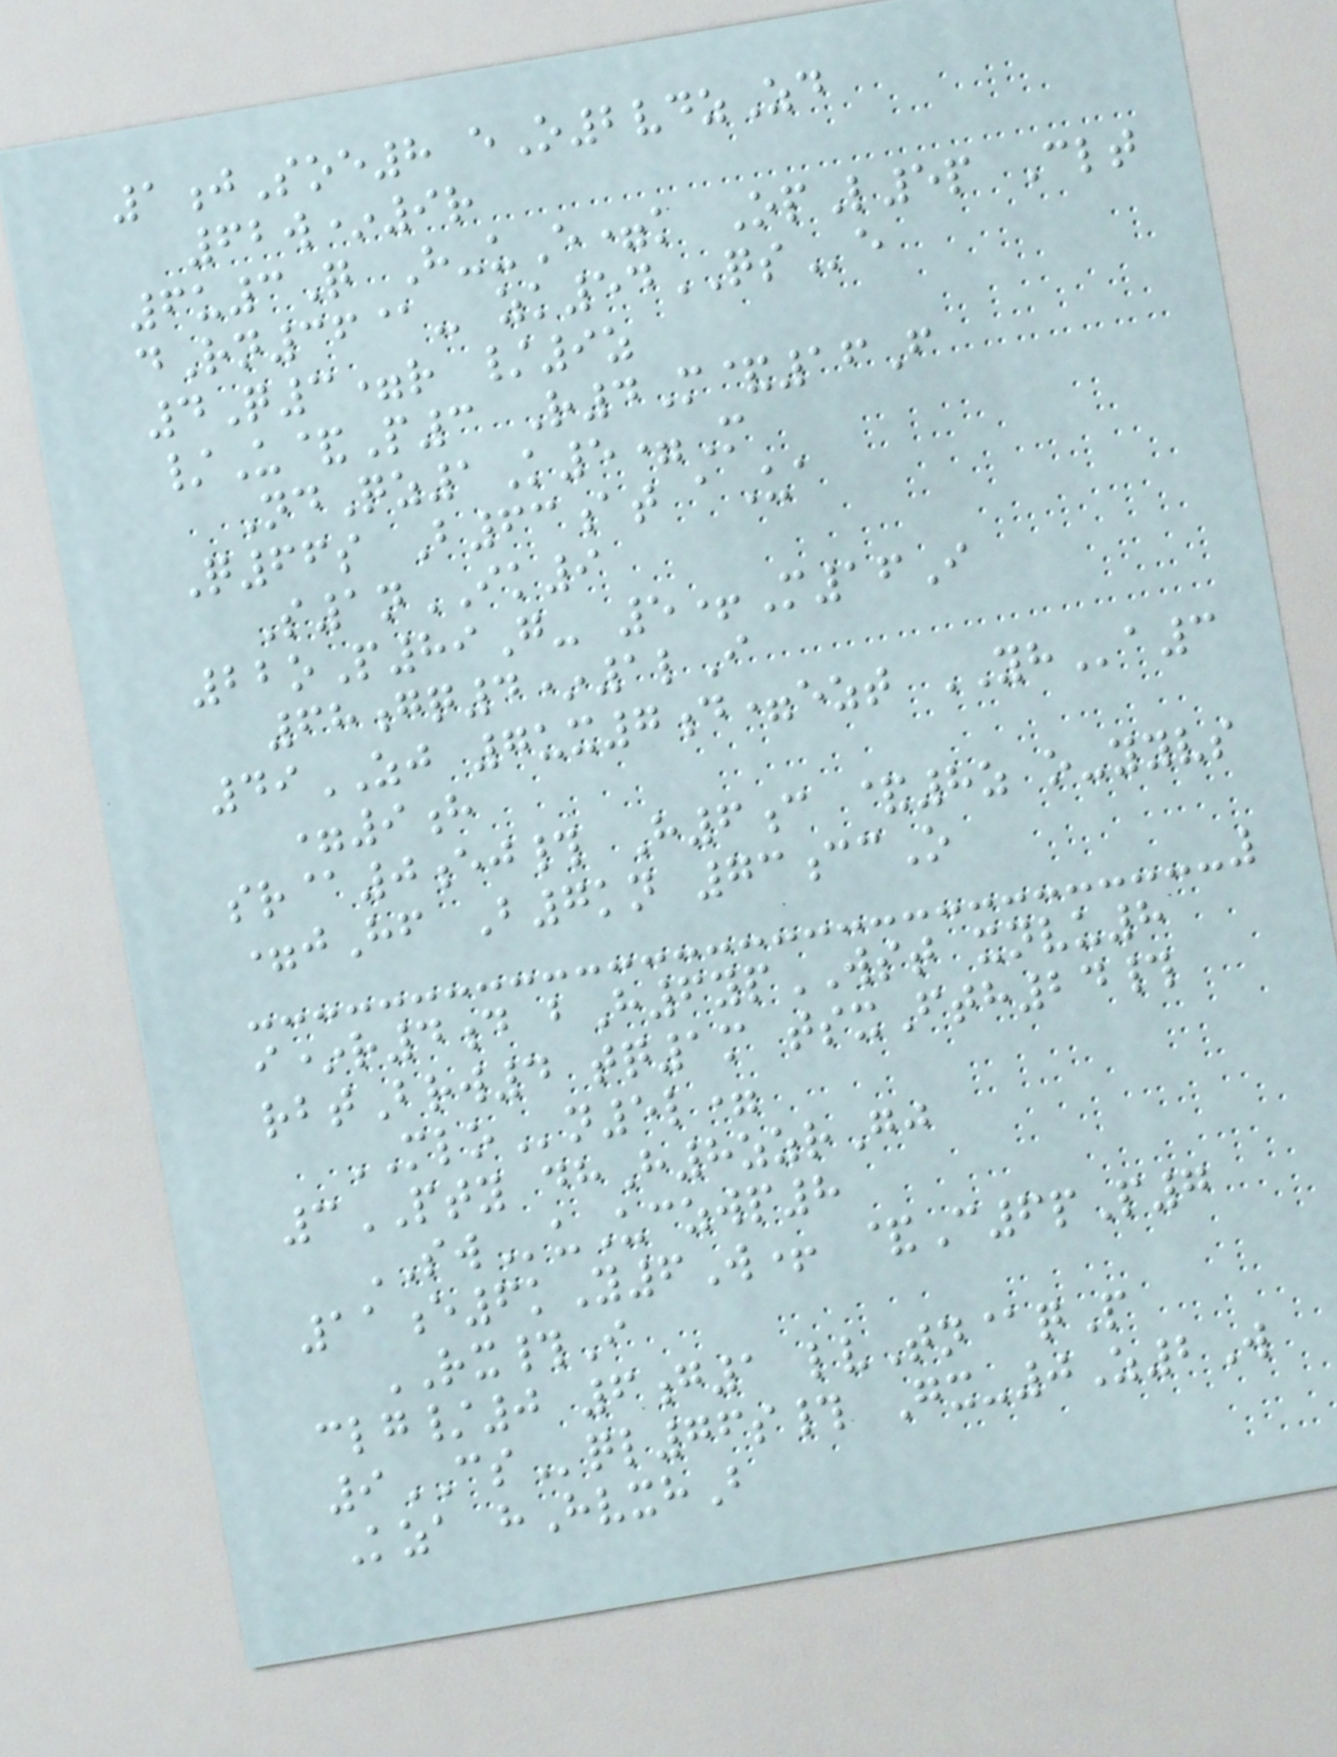1jSoe8 eO2vdzZd
62w*9r
6u3Q H-uE=k OpL5p Clt
dRn36@- zk54QSe
4Q3=r /9z
/U&P3 R4M&16F
NdQz1K5=M
Q66s B63at aUa
S1nIK9
22oP89G- 5+M16I
68gq4*1lI
49ZJ 7ux7d=ezt YHa3
=9h
sr@0ej# H6c &8z o-yyvs
=jHf B7kn 73ccO
i*r4d bH6ypWST xnvu8
rbtBrw4 tq1m tsxFth24#
MLOn5l=
3PTY dhH8zzrGj
SWuUczwp8
11e6kY6W+ &C6pP7
RX#I
clg/0 6g1 lvTn@qP
9CSql76s# Gx-0Z2W
Kza hHvxhB
